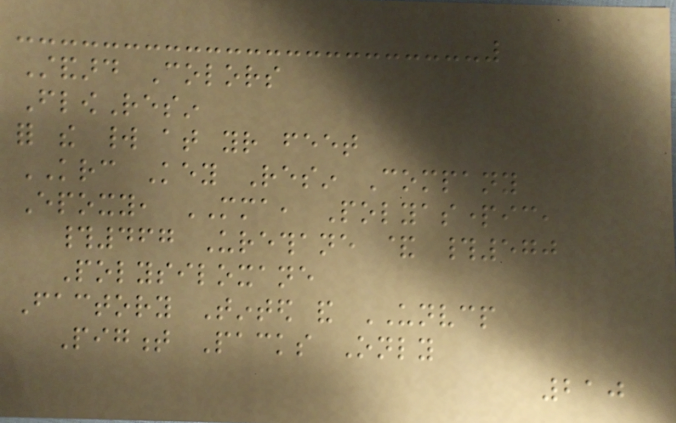Standard Colors
FlowResin
for the world at your feet
KRC Key Resin Company
Epoxy, MMA, Polyaspartic,
#467 Urethane & #570
Polysiloxane
Factory Tinted and UNVCP
Pigment Packs Only
210
